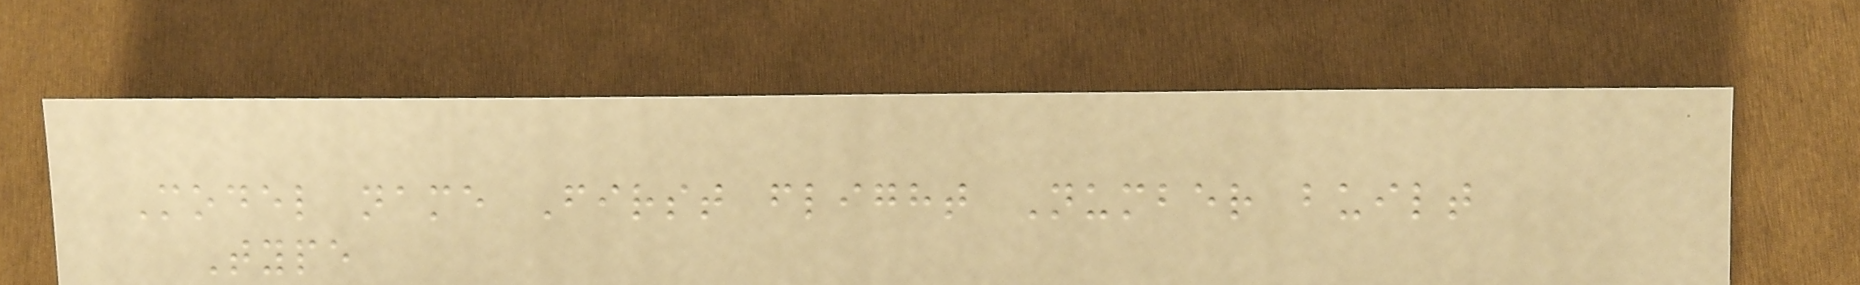Model name First flight Number built
Type
